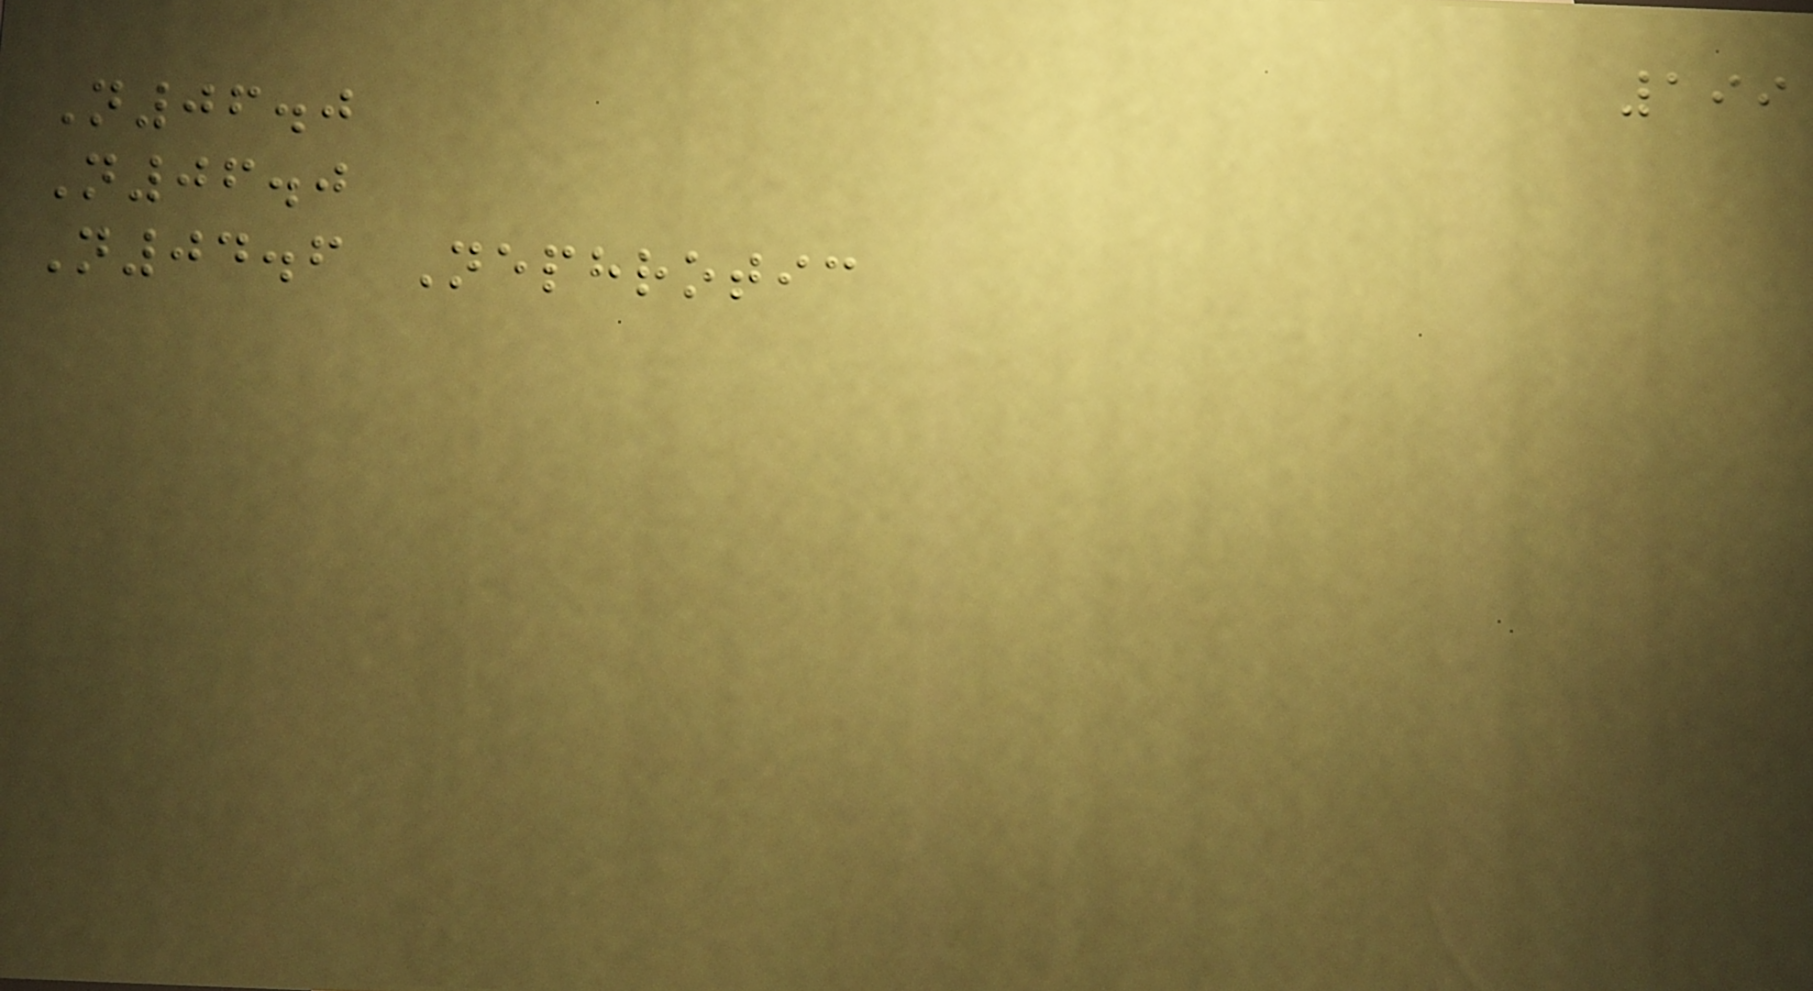199
N06.0
N06.0
N04.6 Nephrotic
